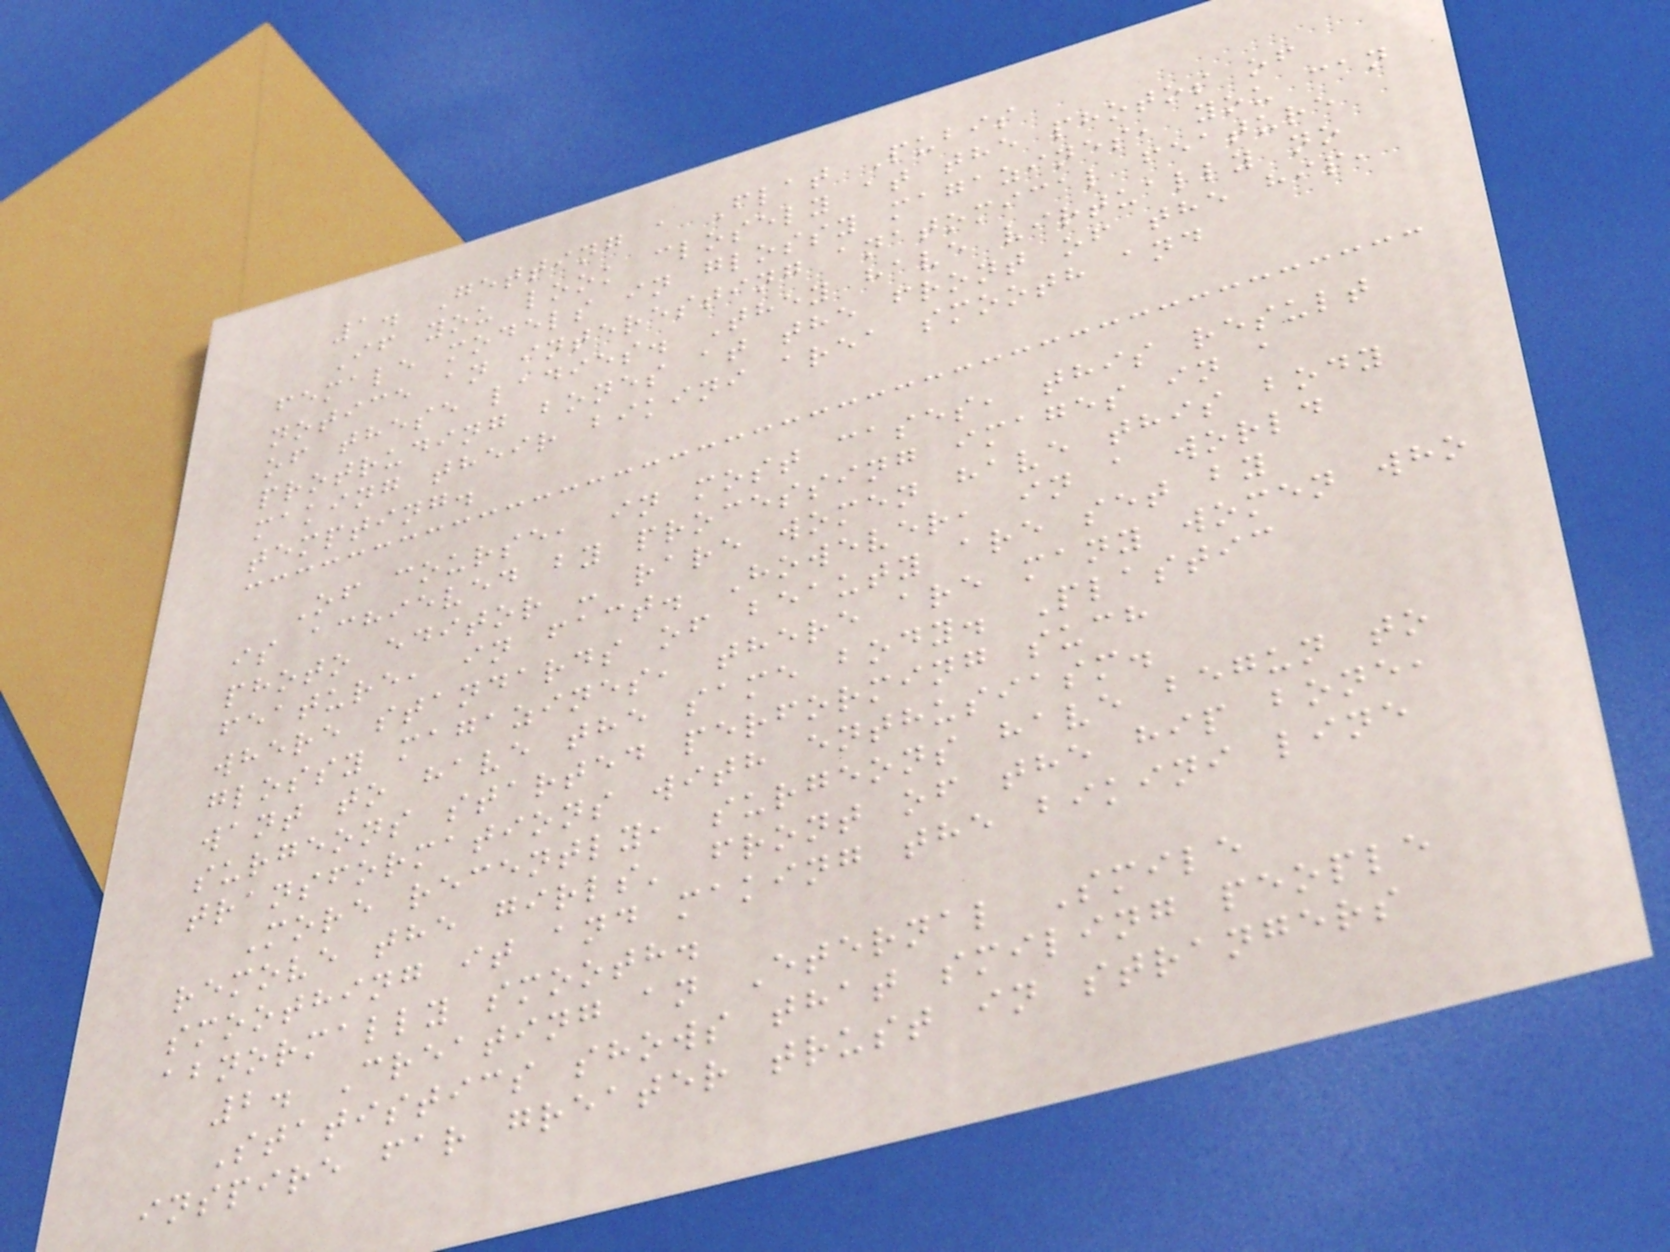1. Getting a Flat Pubis
If you look closely at the photos of
female models in glossy magazines, you can
notice an interesting anatomical feature
of these ladies. They have virtually no
protruding bones at the front of the hip,
making their bikini area smooth and
tempting.
Of course, in most cases, this result
is achieved by processing images in a
photo editor - rare women have this body
feature, in fact. However, in a world
where standards of beauty are set by
glossy magazines, there are many women who
want to have the same body. Plastic
surgeons started performing such
transformations with enthusiasm.
More recently, surgeons have begun to
remove the girls' front of the hip bone,
smoothing it and making the bikini line
abnormally smooth.
2. Creating an Eternal Smile
Statistics shows that smiling people
inspire far greater trust in strangers
